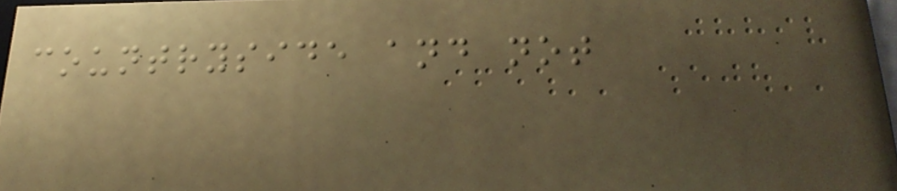countryside and not
